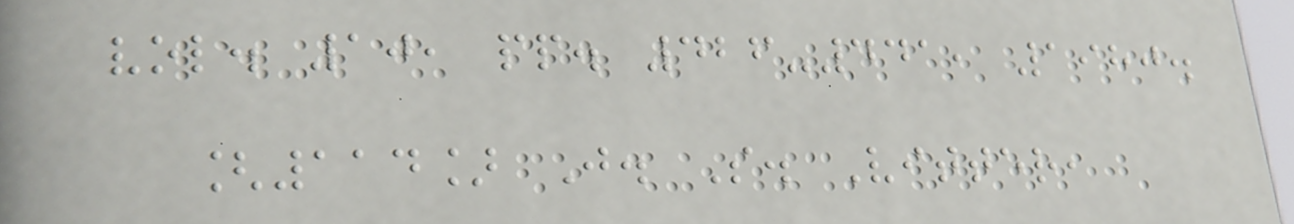vol. 10, pp. 426-441, 1980.
[114] J. S. Vitter,
